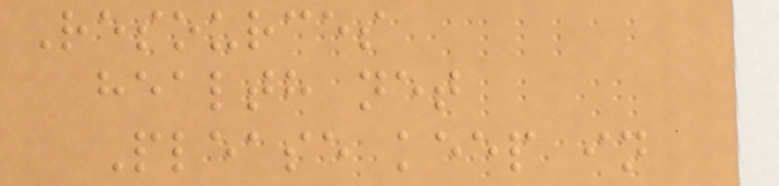Resources
health net
Please keep in
